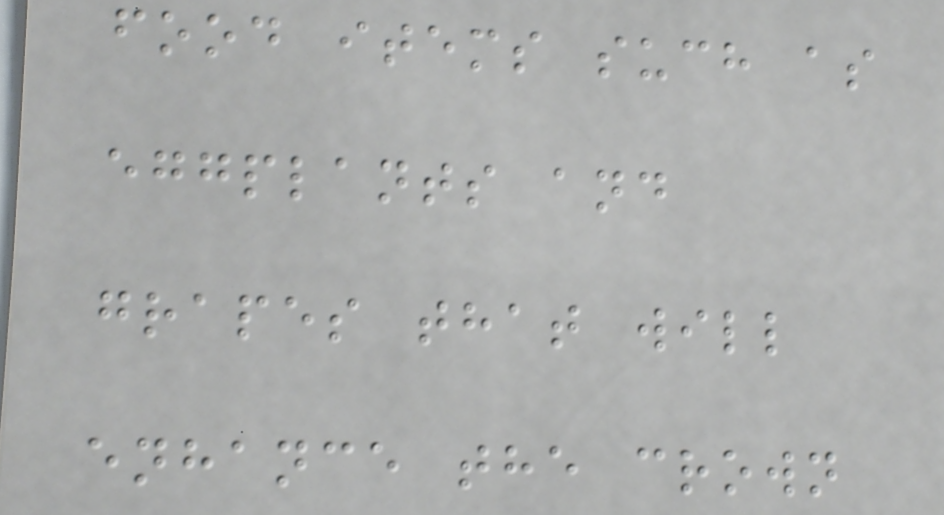food items such as
eggplants and
grapes that will
enhance the crown
